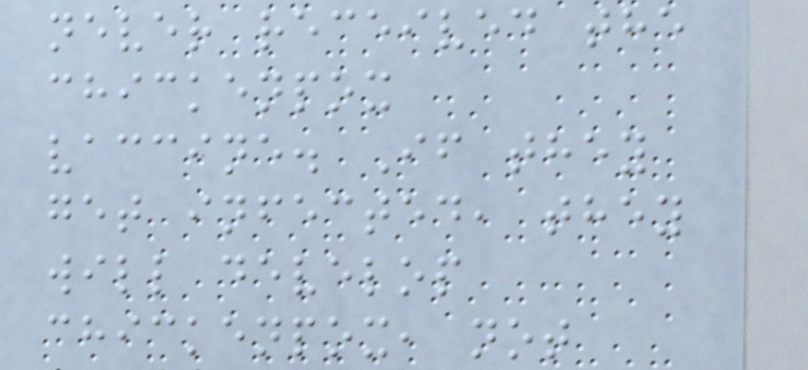never received the
chickenpox
vaccine. If they
get infected, they
will develop
chickenpox, not
